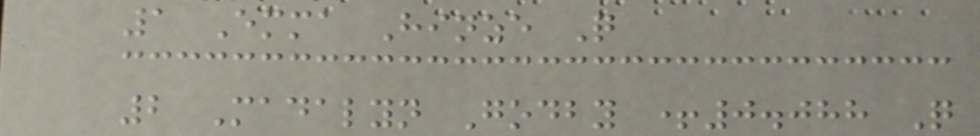1 Emma Hinze Q
2 Madalyn Godby +0.088 Q
